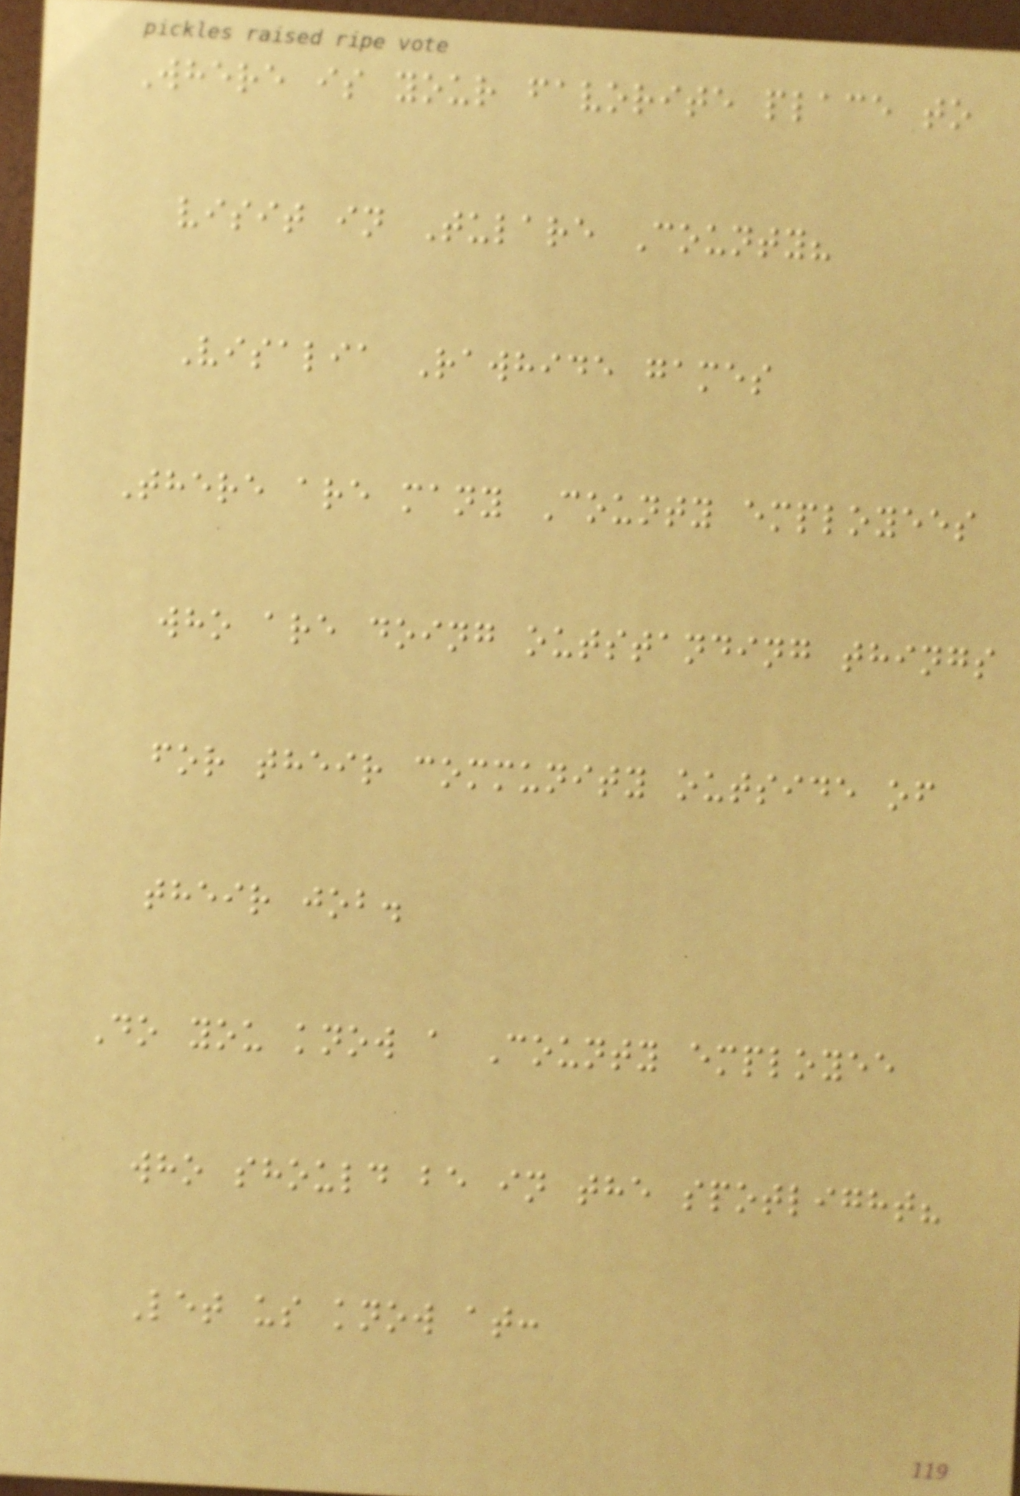Where is your favorite place to
visit in Tulare County?
Visalia Rawhide games
There are many County employees
who are doing outstanding things
for their community outside of
their job.
Do you know a County employee
who should be in the spotlight?
Let us know at:
